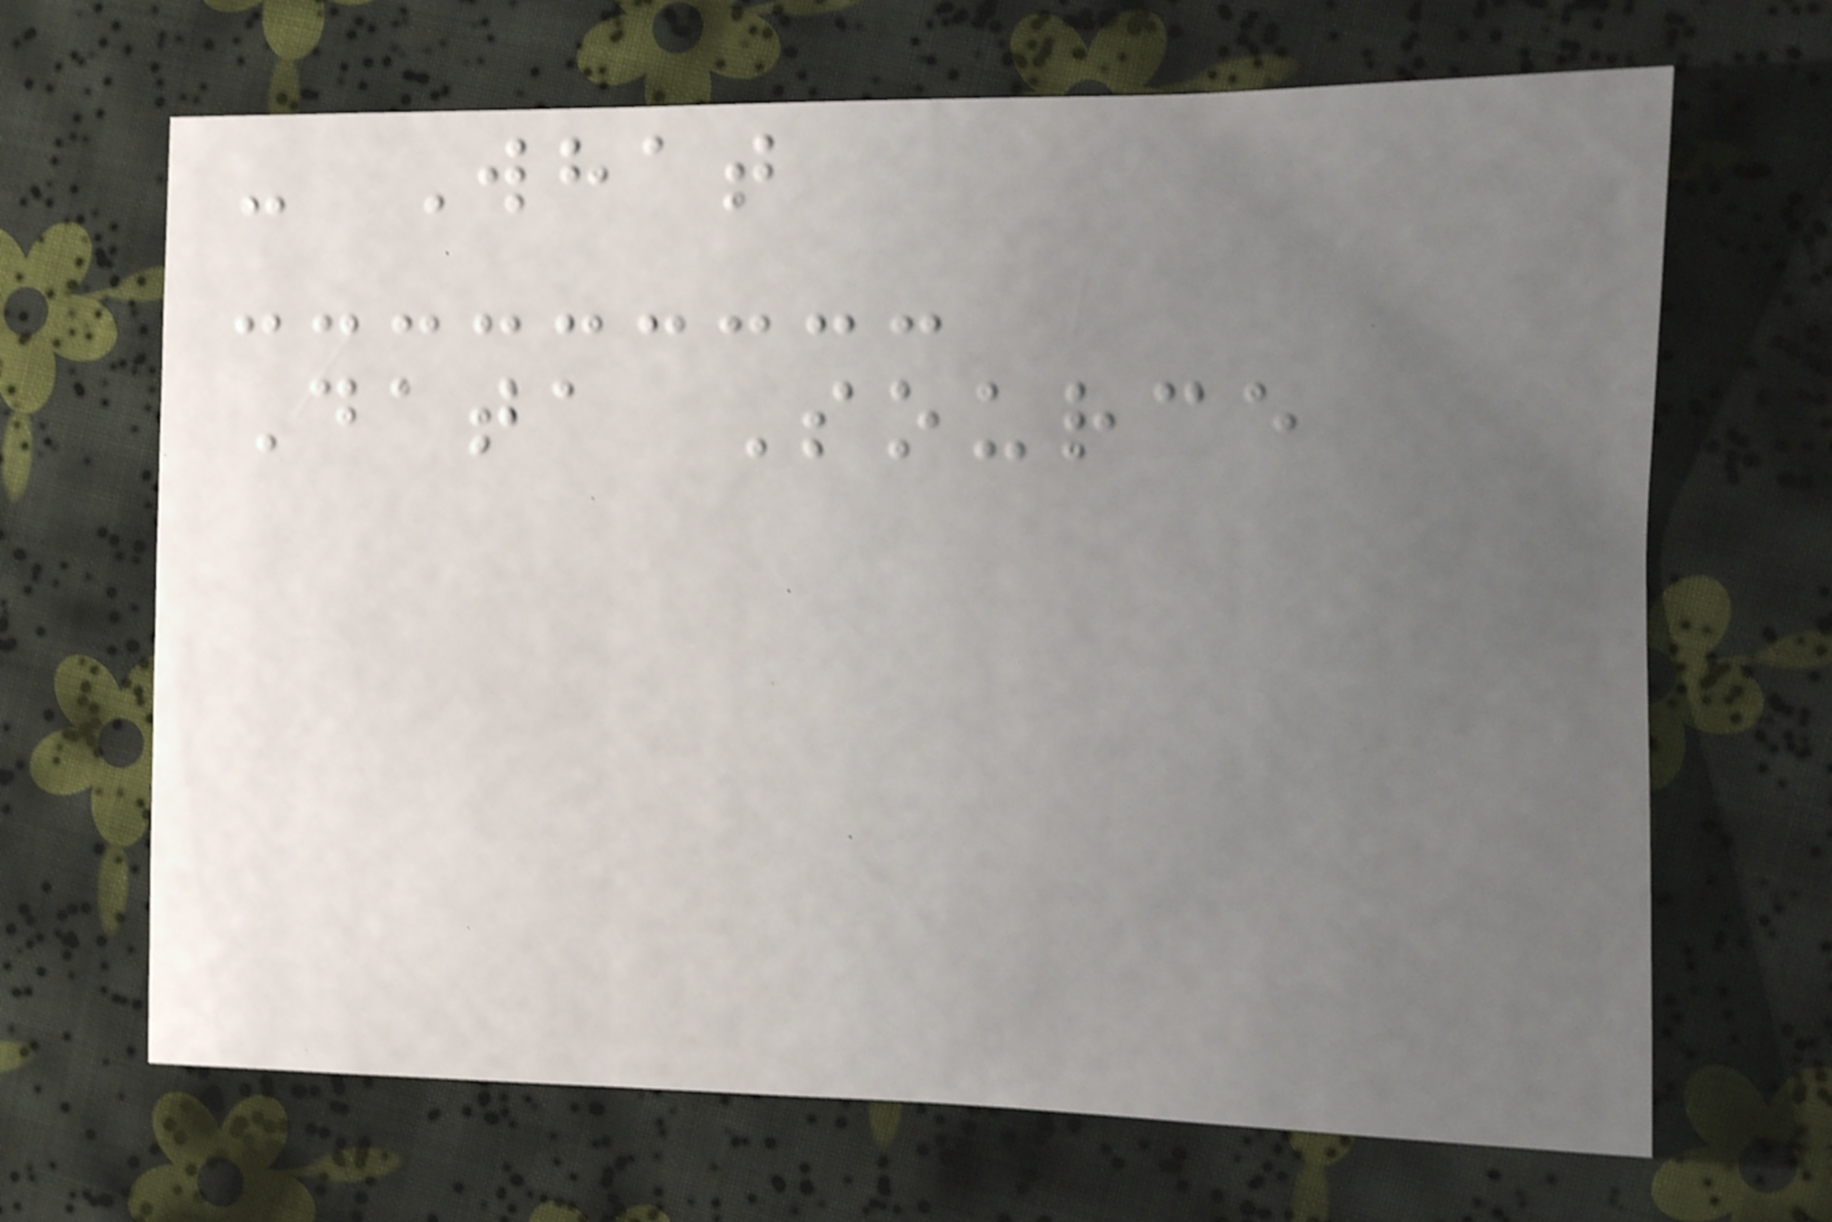- What
Data Source
